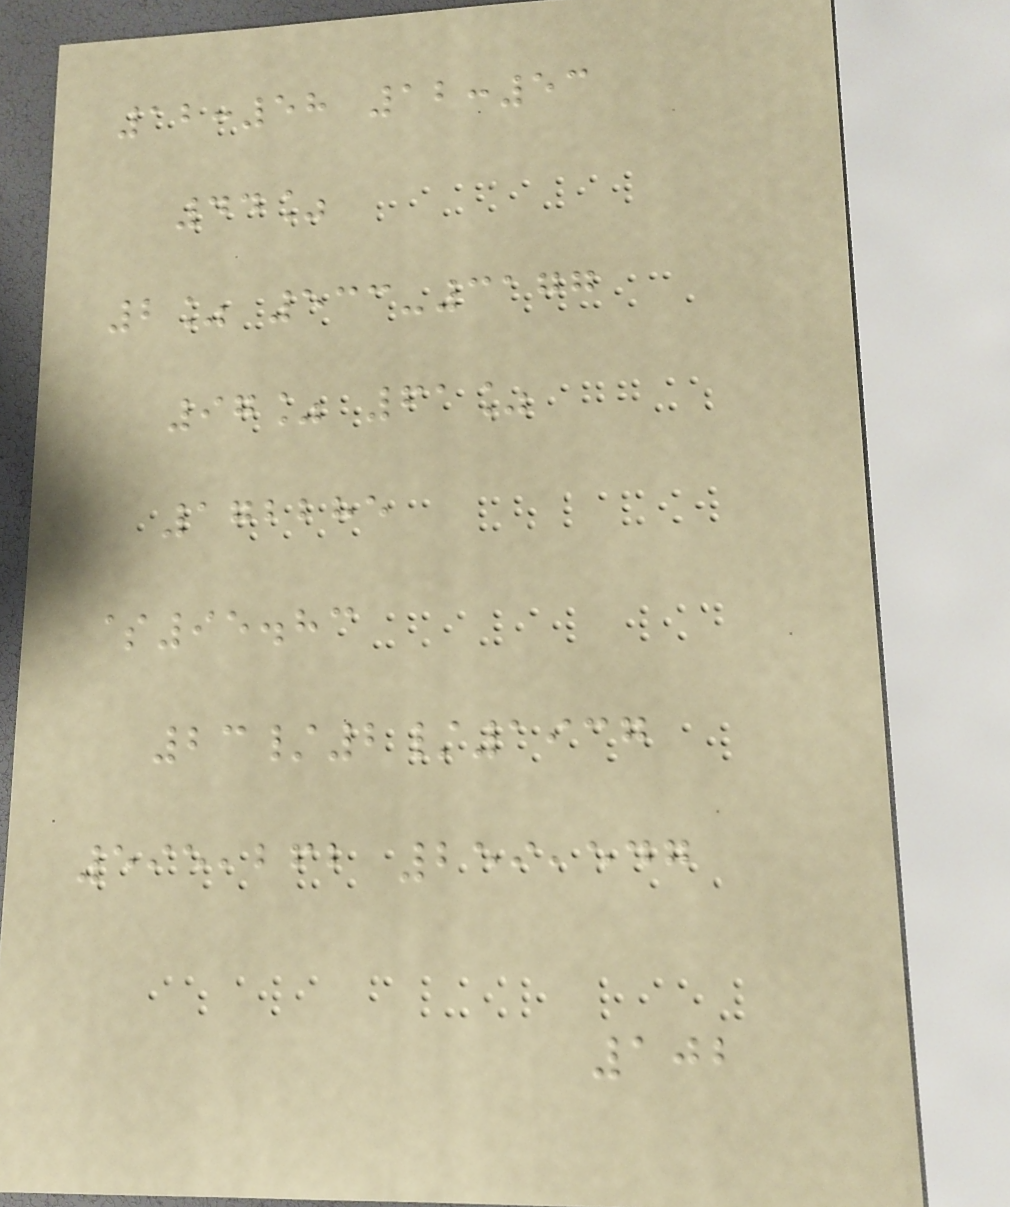12:58 12:53
44%
2% 533-3177
97% 61%
172285
$95.83
23/2/1937
595,262 259,547
102
